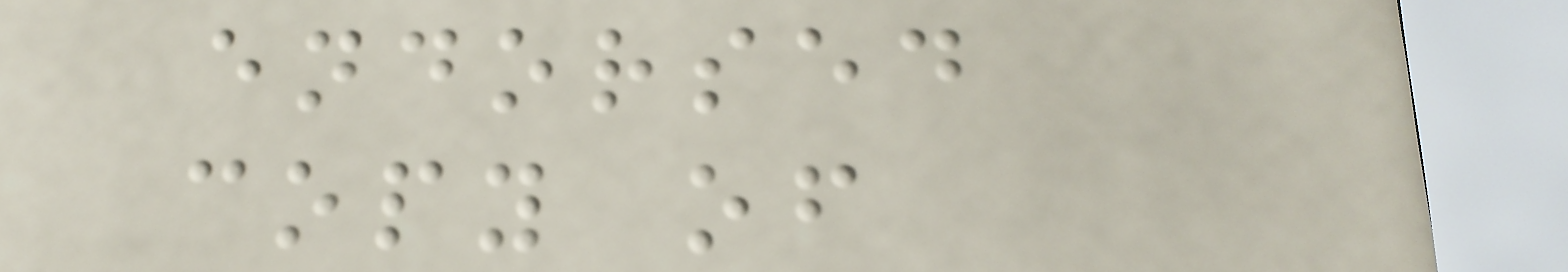endorsed
copy of
